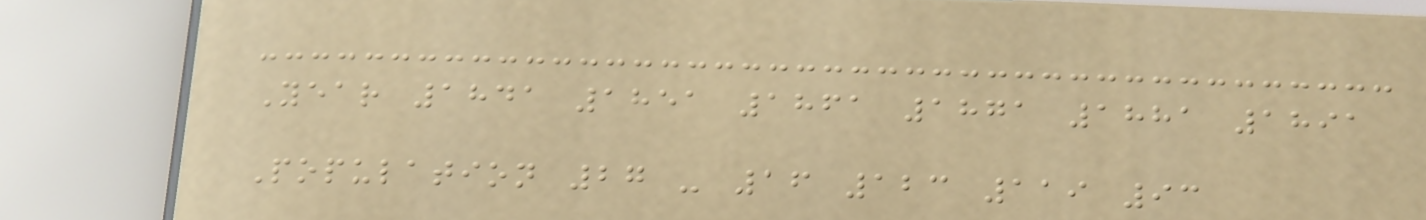Year 1841 1851 1861 1871 1881 1891
Population 27 - 16 123 119 93
